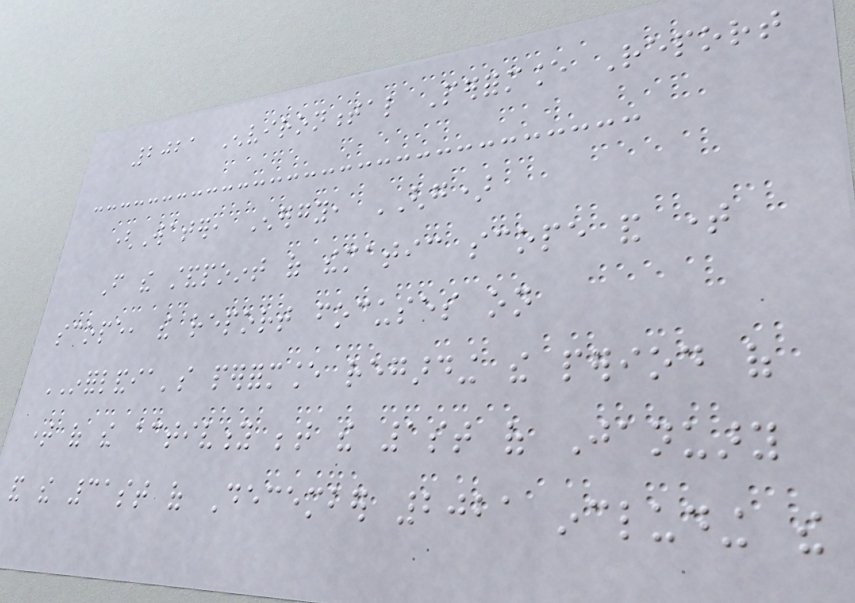2021 Environmental Performance Report
(Water, Energy, GHG)
From the standpoint of thematic scope and time
scope, the report focuses on
INFORLANDIA's performance regarding the period of
time of the activity between the 1st of January
and the 31st of December 2021 including the
